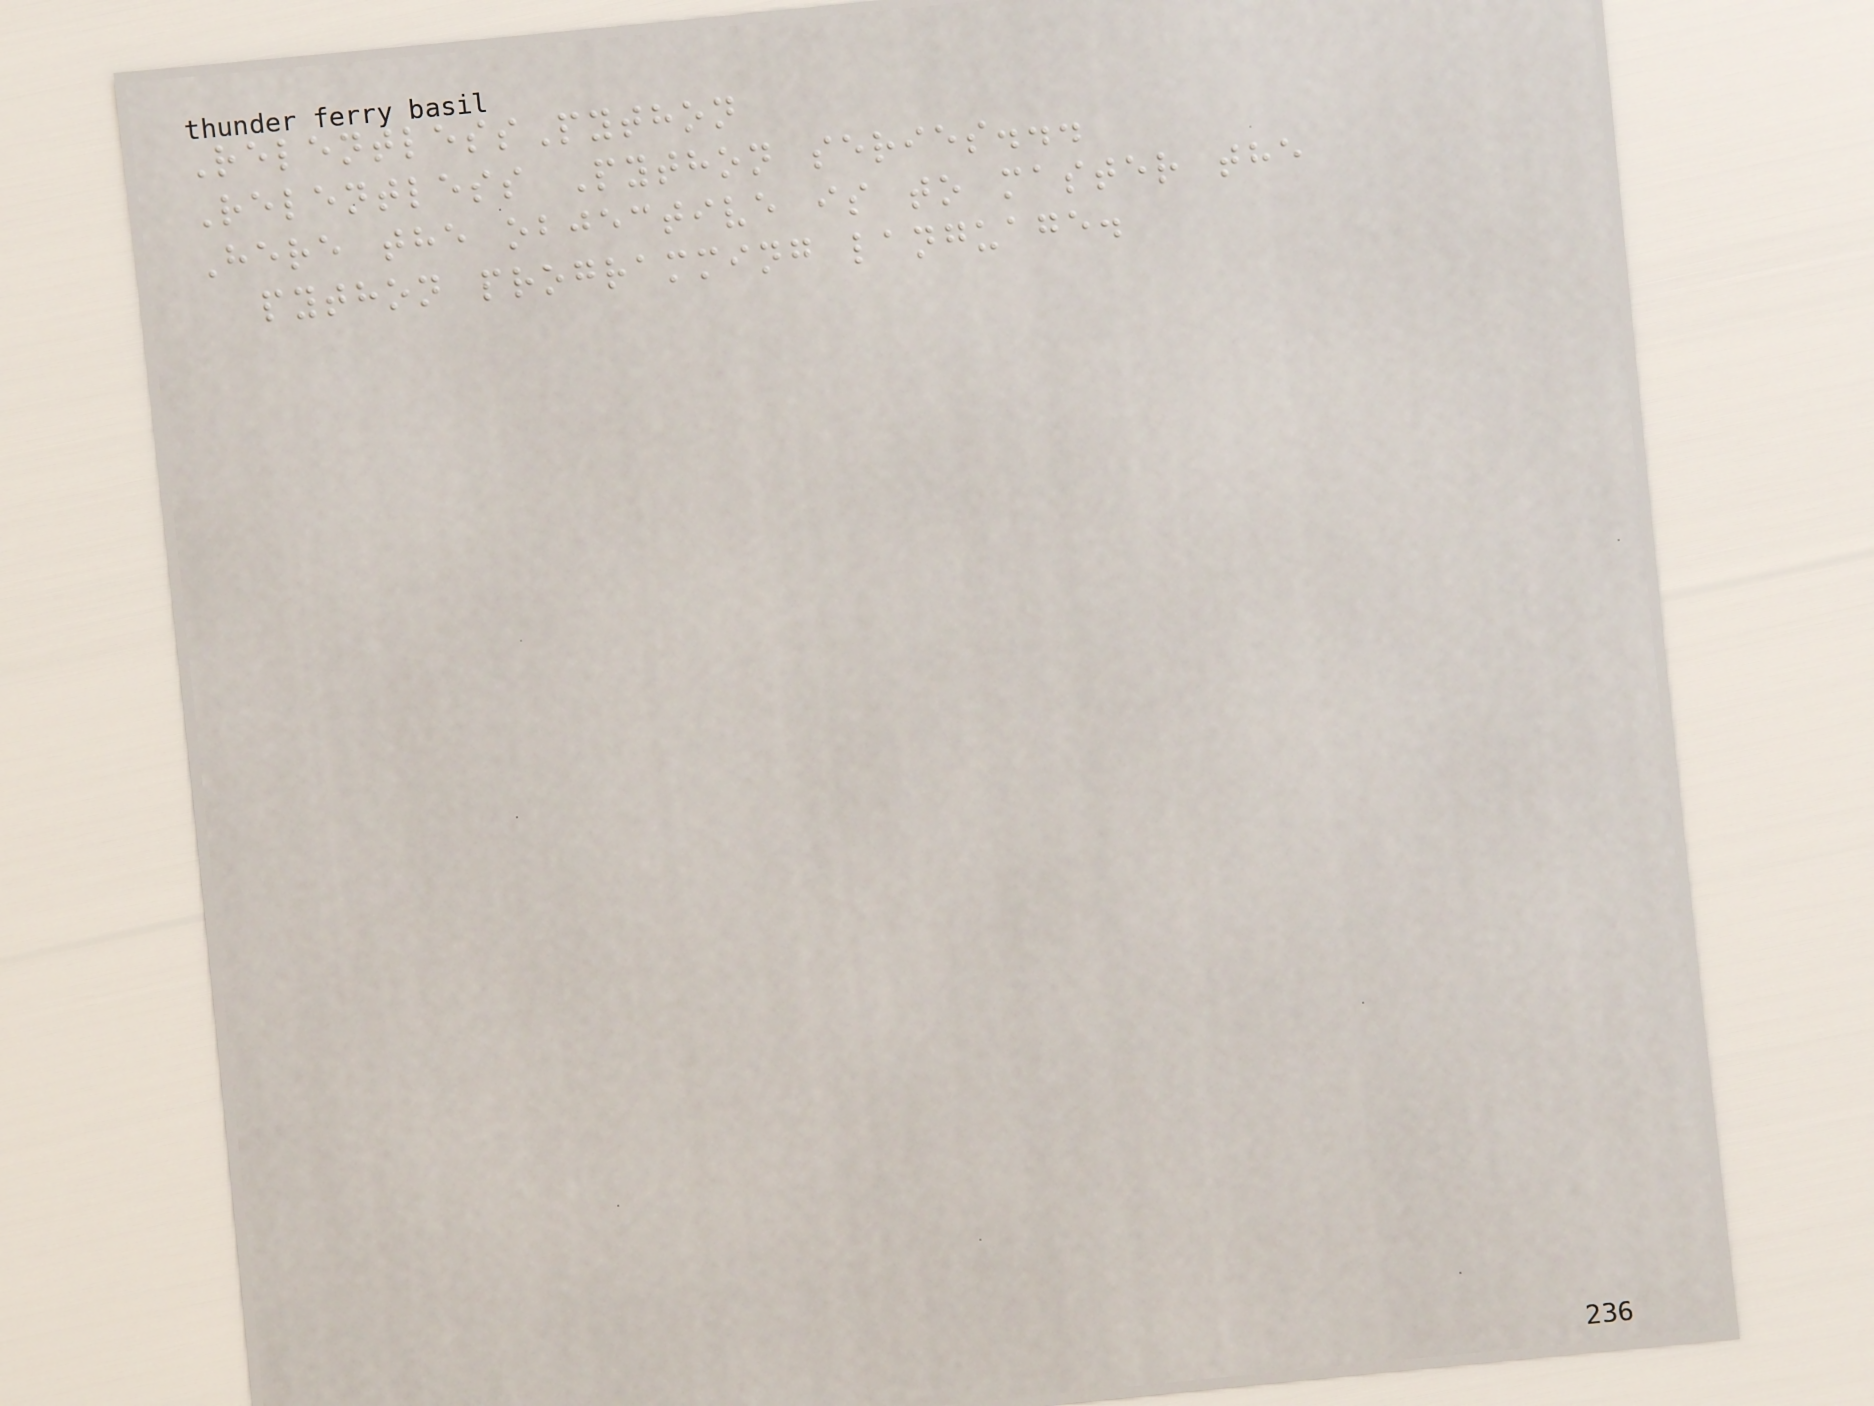RelentlessPython
Relentless Python series...
Here the objective is to master the
python programming language.
